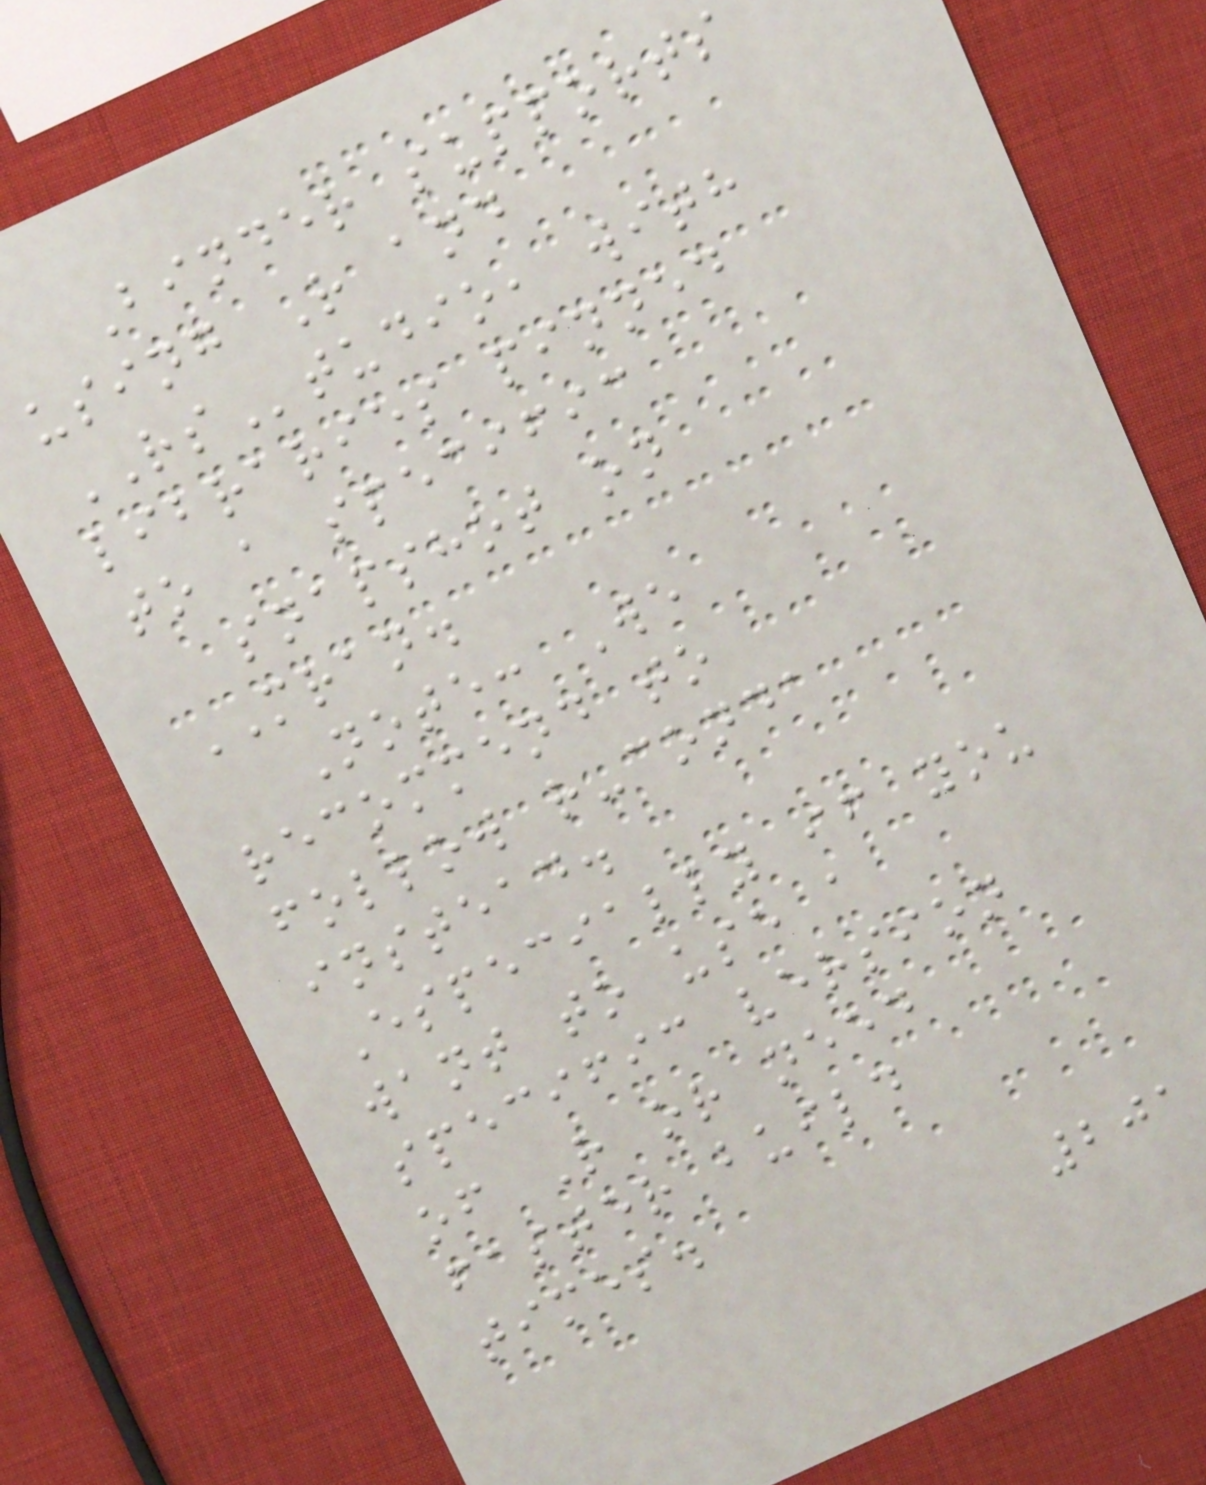Binder supports
using R and
RStudio, with
libraries pinned
to a specific
snapshot on
MRAN.
Note: We
recommend to
follow r-conda
instead.
Especially if you
want to use a
specific version
of R or need
faster build
times.
201
